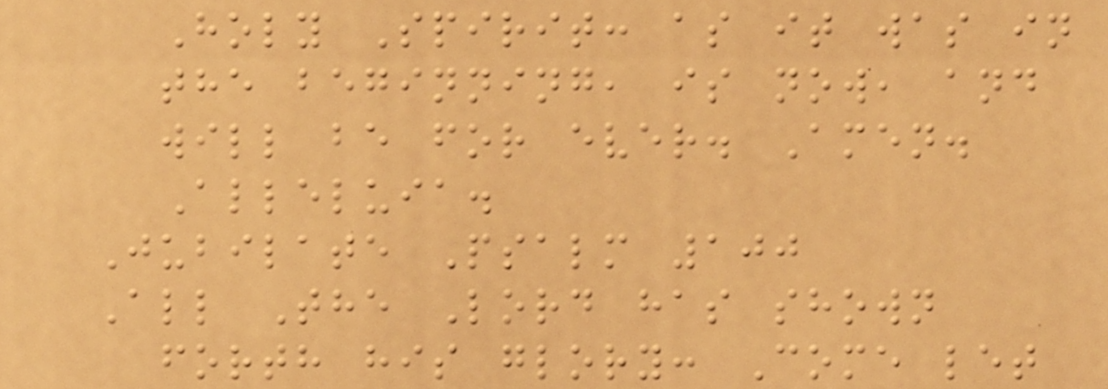Holy Spirit: as it was in
the beginning, is now, and
will be for ever. Amen.
Alleluia.
Jubilate Psalm 100
All The Lord has shown
forth his glory: Come let
